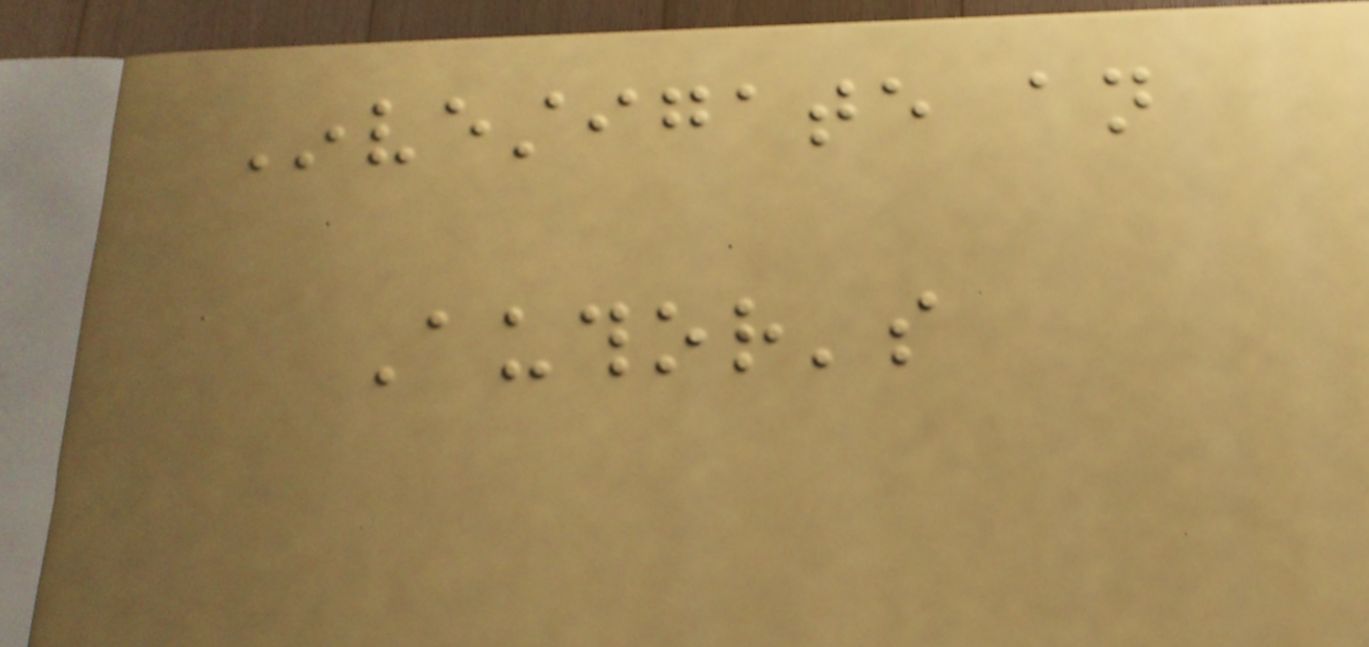Investigate an
Author's
